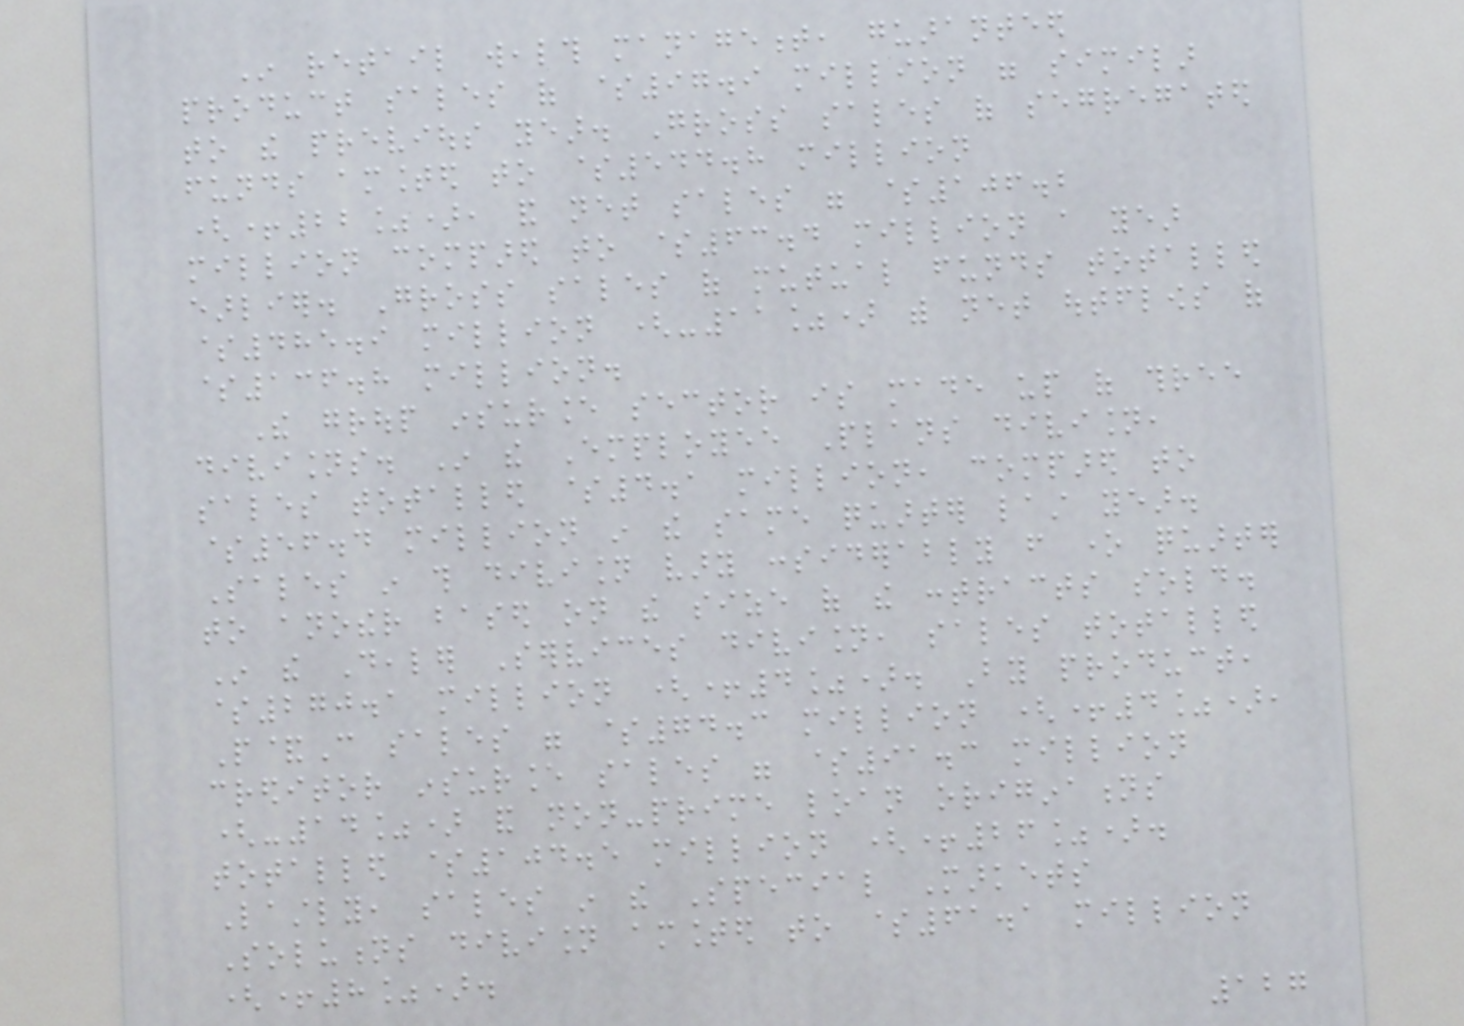In retail wealth management, guaranteed
product sales of $97.9 million were similar
to the previous year. Gross sales of segregated
funds amounted to $544.8 million
(+22%), and net sales were $106.2
million compared to $63.4 million a year
earlier. Gross sales of mutual funds totalled
$485.9 million (-11%) with net outflows of
$136.8 million.
The group insurance sector is made up of three
divisions. In the Employee Plans division,
sales totalled $4.1 million, compared to
$56.4 million in the same quarter last year.
Sales in this division vary considerably from one quarter
to another based on the size of the contracts sold.
In the Dealer Services division, sales totalled
$270.1 million (+4%). By product,
P&C sales were $74.3 million (+4%),
creditor insurance sales were $91.3 million
(-14%) and non-prime loan originations
totalled $104.5 million (+26%).
Lastly, sales in the Special Markets
Solutions division amounted to $61.1 million
(+8%).
127
